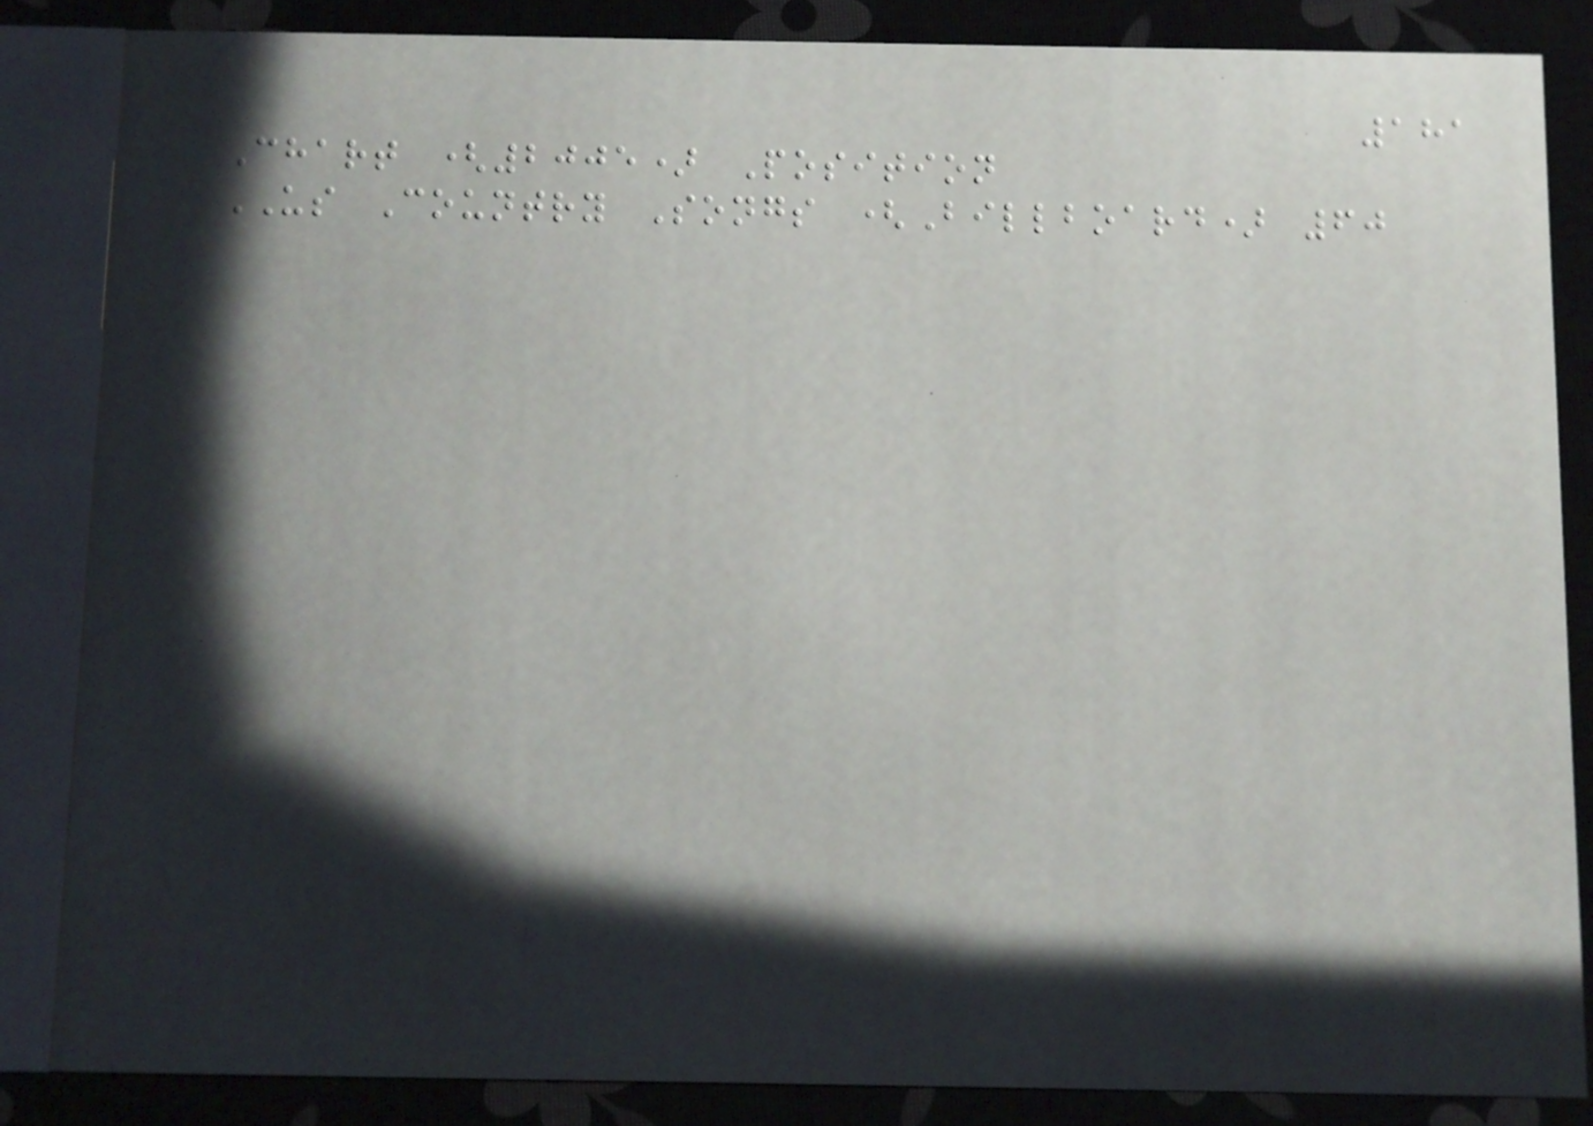181
Chart (2005) Position
US Country Songs (Billboard) 60
